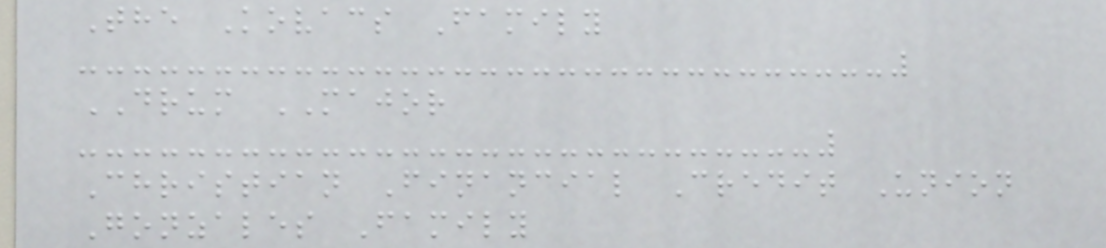The Kovacs Family
DRUM MAJOR
Christian Financial Credit Union
Gonzales Family
